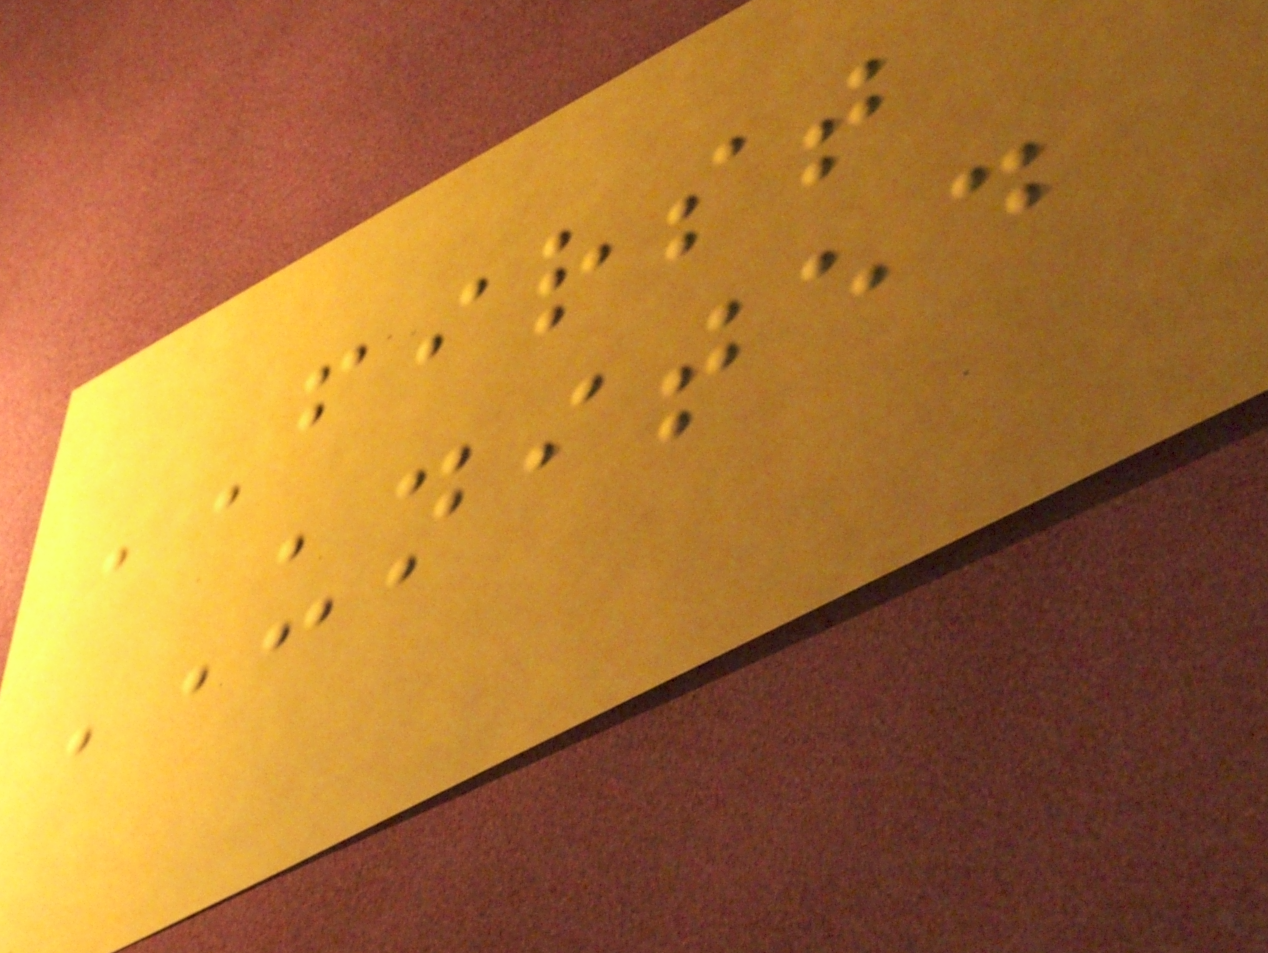FIRST
UNITED
